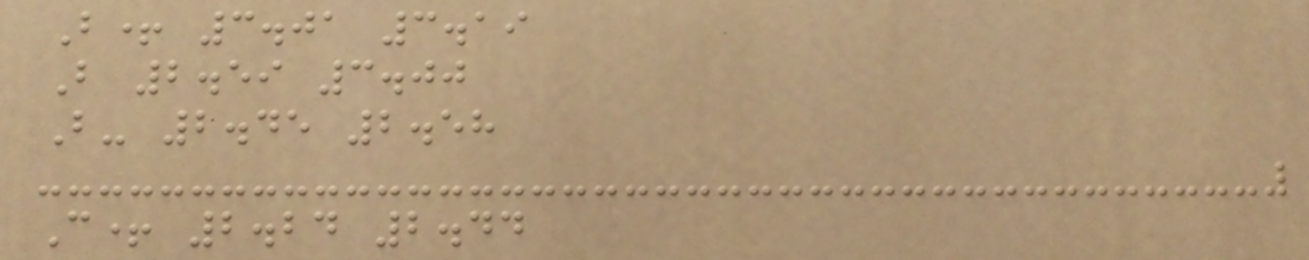B+ 3.01 3.19
B 2.59 3.00
B- 2.45 2.58
C+ 2.24 2.44
